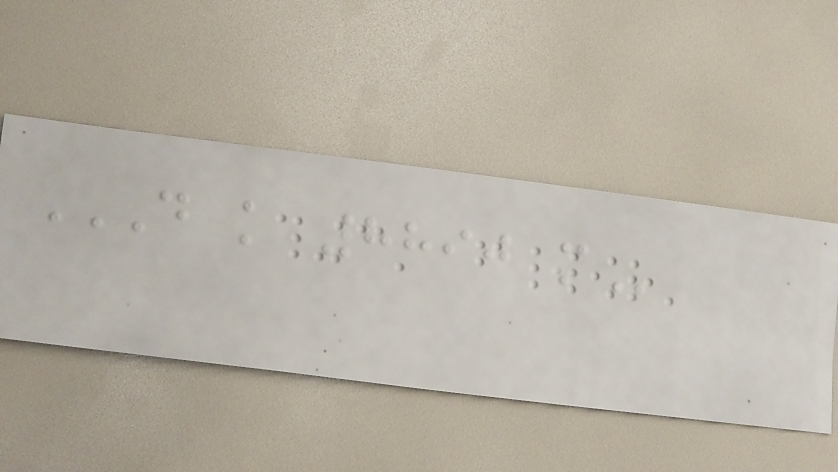D K 8890 M
